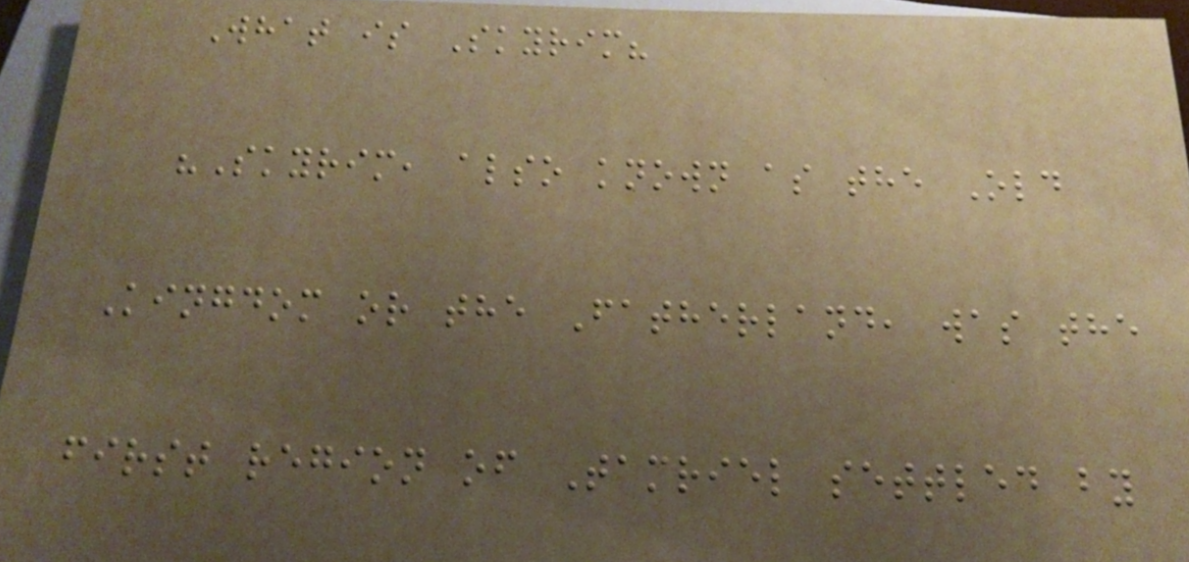What is Skyrim?
"Skyrim, also known as the Old
Kingdom or the Fatherland, was the
first region of Tamriel settled by
